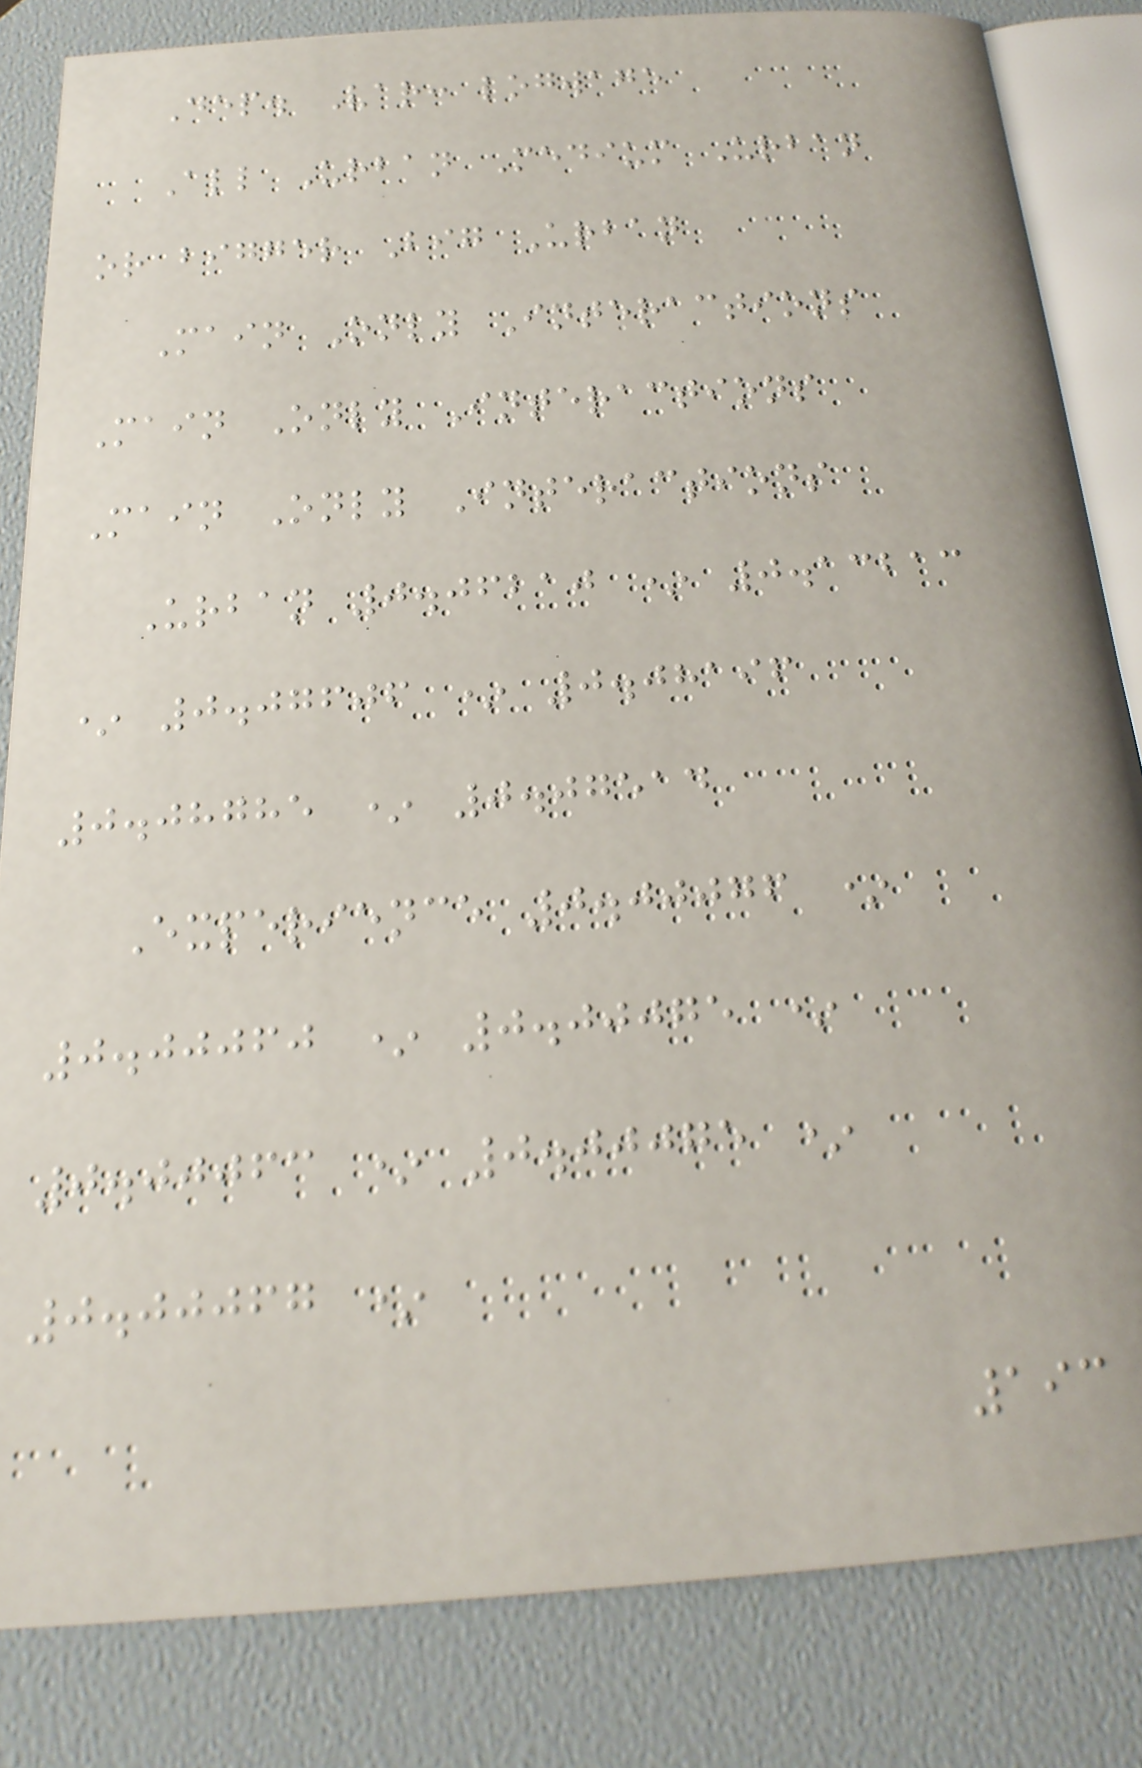Dep. Var: logwage
All Urban Medium Urban
or bigger Big Urban
Main Only Interactions
Main Only Interactions
Main Only Interactions
Urban 0.06210 * 0.13213
* 0.07606 * 0.08196
0.08785 * 0.07514
Experience 0.00076 *
0.00060 * 0.00075 *
0.00063 * 0.00075 *
0.00067 *
193
